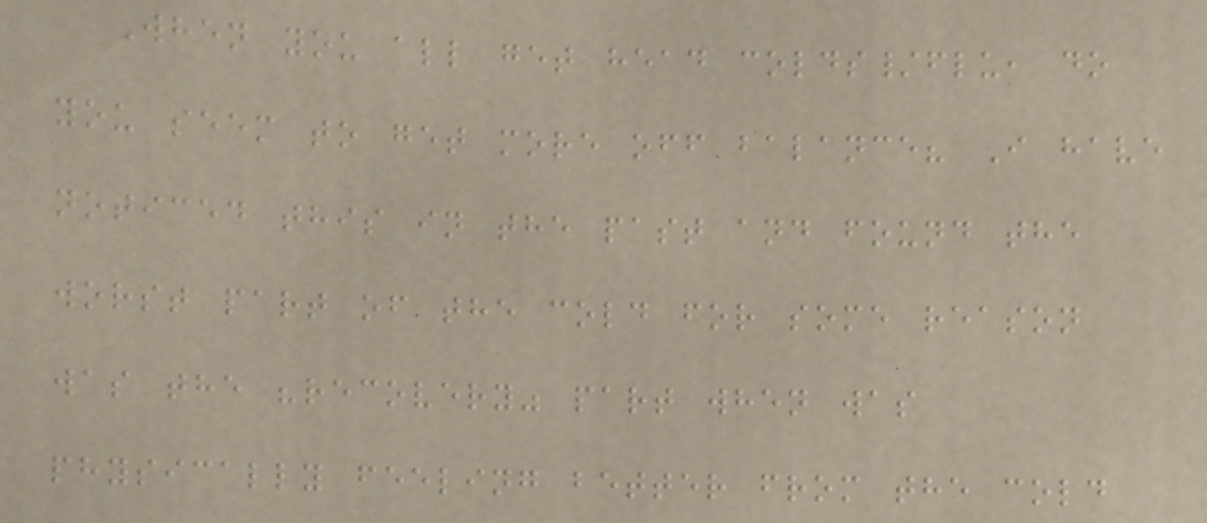When you all get head colds/flu, do
you seem to get more off balance? I have
noticed this in the past and found the
worst part of the cold for some reason
was the "recovery" part when was
physically feeling better from the cold
